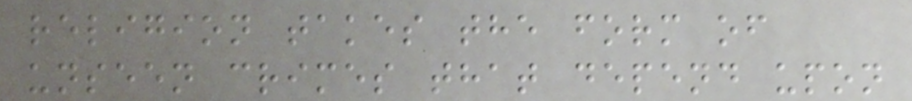religion takes the form of
unseen crimes that depend upon
